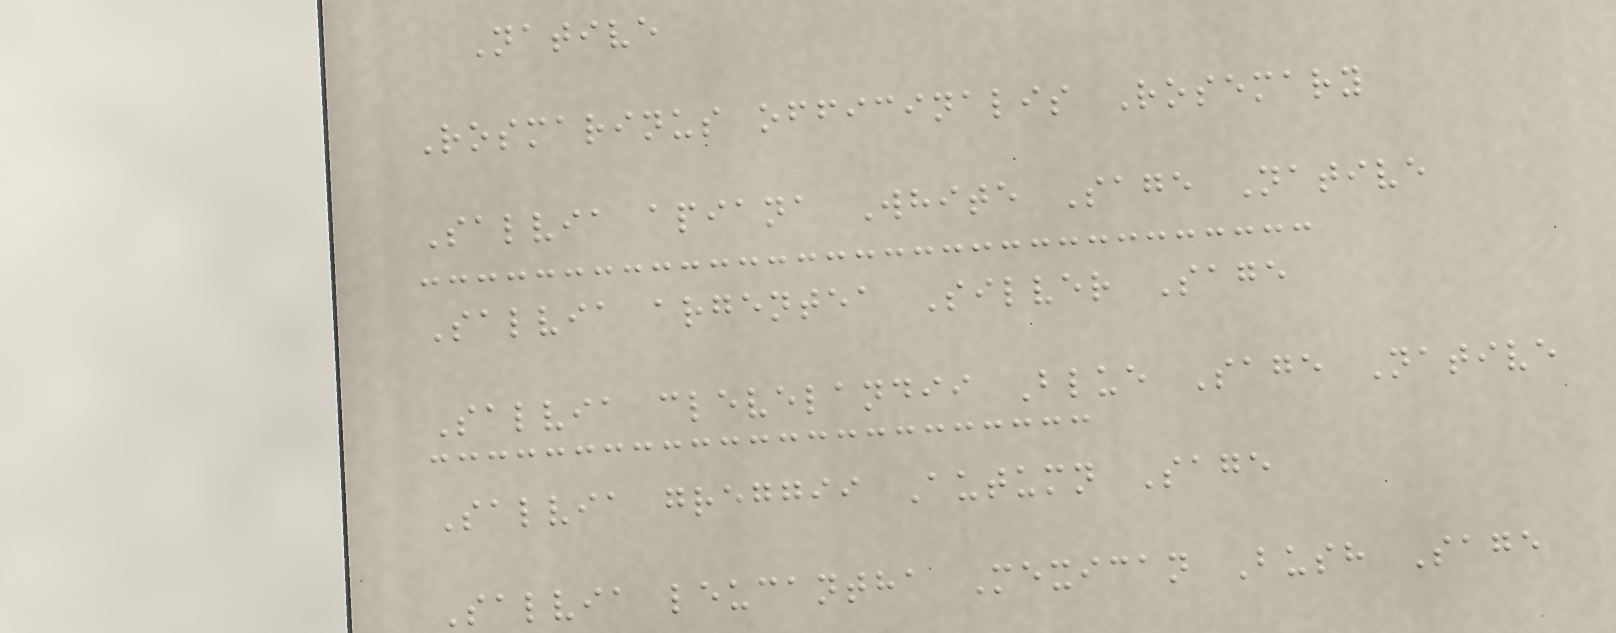Native
Rosmarinus officinalis Rosemary
Salvia apiana White Sage Native
Salvia argentea Silver Sage
Salvia clevelandii Blue Sage Native
Salvia greggii Autumn Sage
Salvia leucantha Mexican Bush Sage
